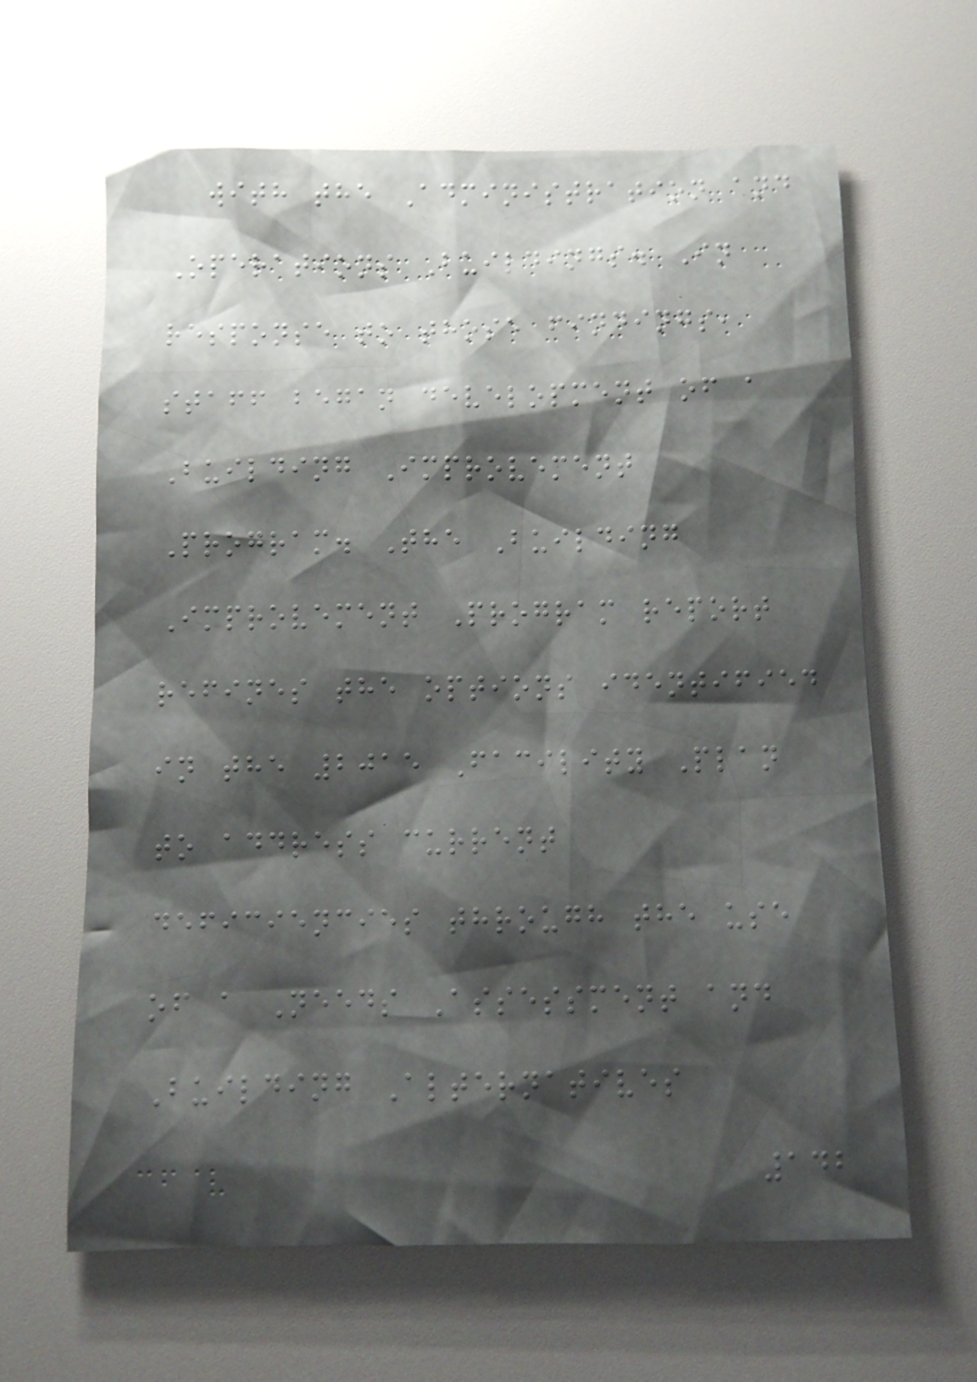with the Administration and
Operations Buildings. In
response to those findings,
staff began development of a
Building Improvement
Program. The Building
Improvement Program report
refines the options identified
in the 2015 Facility Plan
to address current
deficiencies through the use
of a Needs Assessment and
Building Alternatives
142
